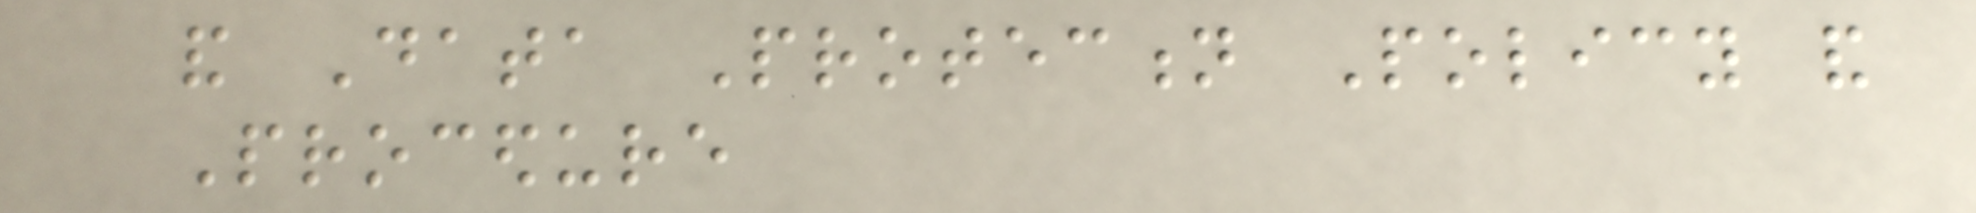and Data Protection Policy and
Procedure
